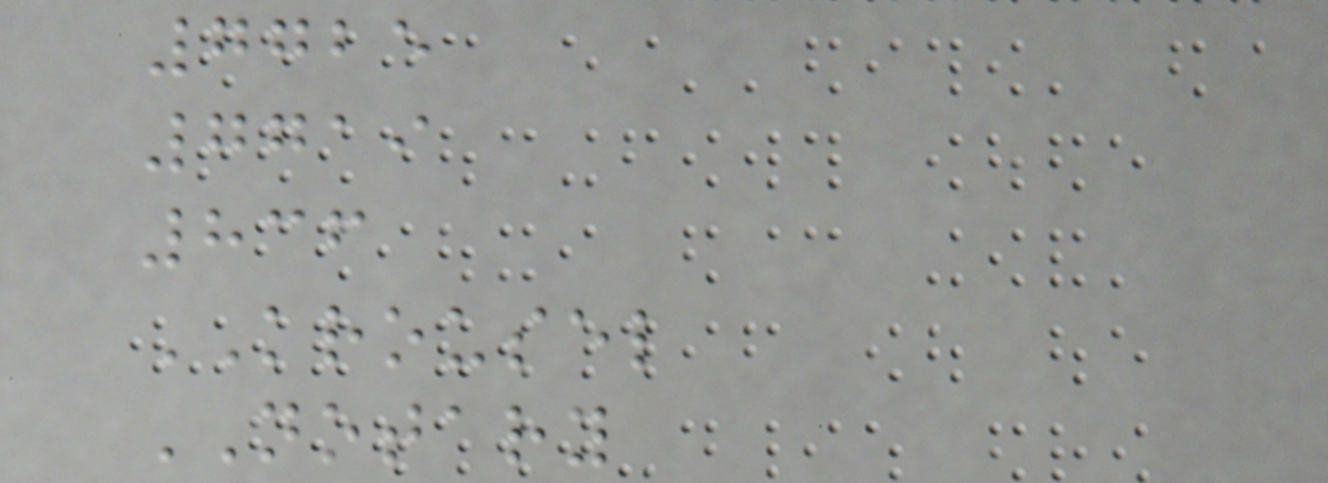7725
7719
836
KROUSEL
NOTARY
